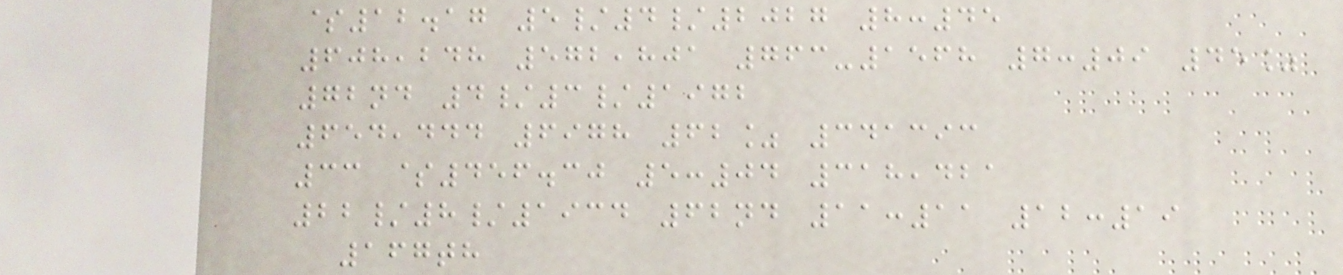$12.17 5/4/2027 8:45
608,248 572,801 763-1568 7:09 45%
72nd 4/3/1972
654,444 6978 62% 341393
33 $456.30 5:04 318,421
22/8/1934 62nd 11:11 12:19
167th
